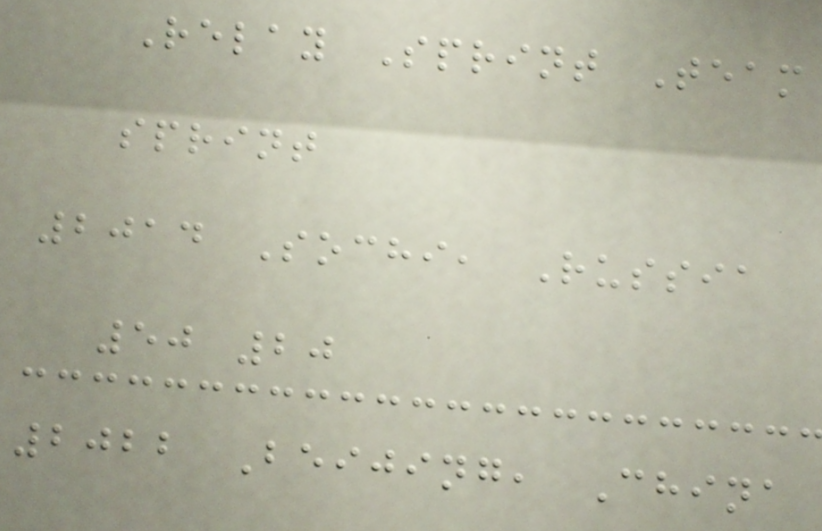Relay Sprint Team
sprint
2014 Sochi, Russia
50 20
2022 Beijing, China
